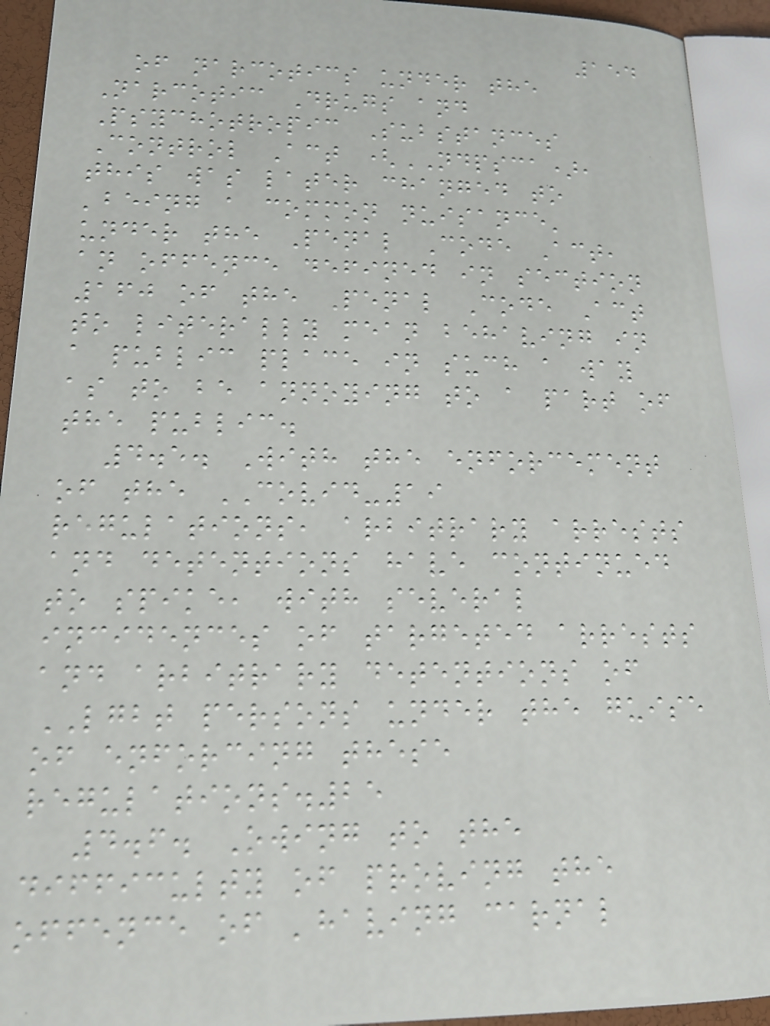154
of narcotics under the
Narcotic Drugs and
Psychotropic Substances
Control Act (NDPSCA),
this was later changed to
'being a common nuisance'
under the Penal Code Act,
an offence defined in section
160 of the Penal Code Act
to literally mean behaving in
a public place in such a way
as to be annoying to a part of
the public.
4.5. With the enforcement
of the COVID-19
regulations, arbitrary arrests
and detentions have continued
to spike, with several
incidences of targeted arrests
and arbitrary detentions of
LGBT persons under the guise
of enforcing these
regulations.25
4.6. Owing to the
difficulty of proving the
offence of 'having carnal
